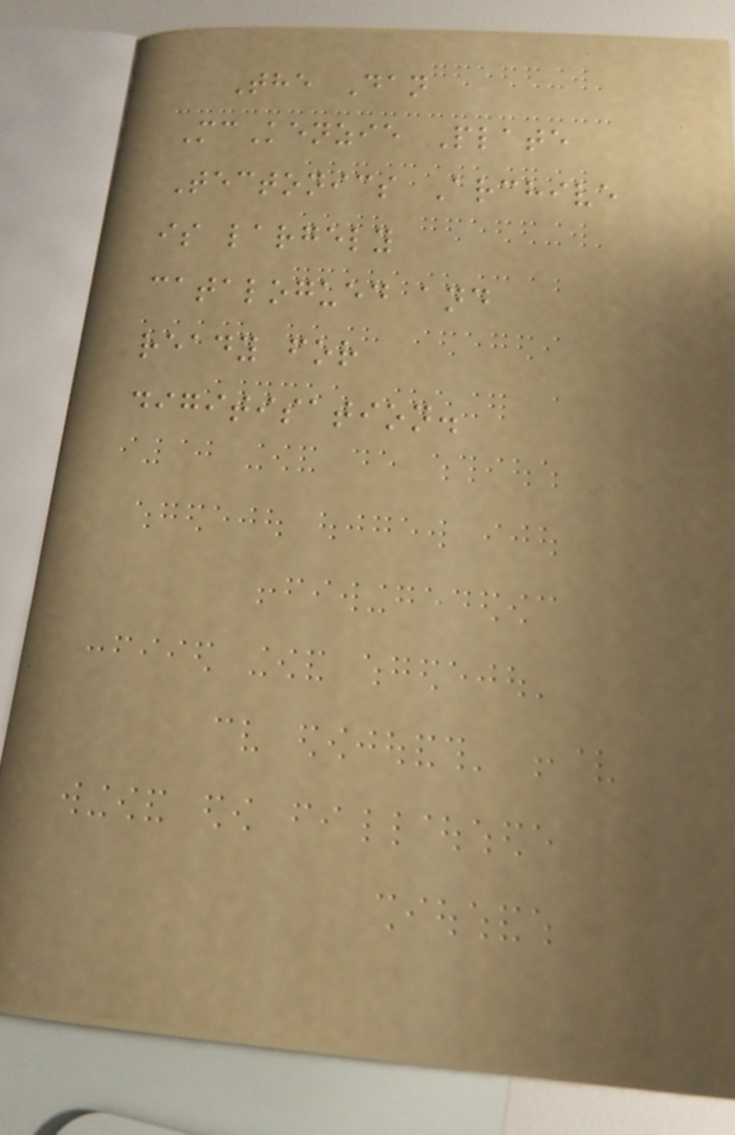The Dan
McKenzie Plate
Tectonics Archive
is largely
catalogued and
ready for
digitisation.
